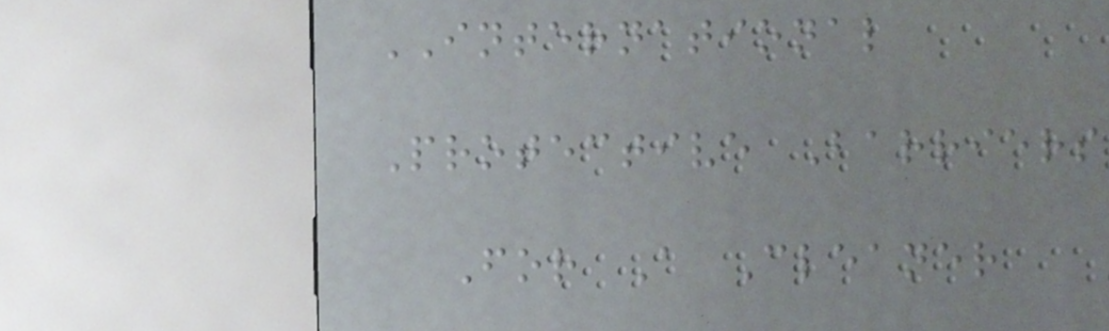INTERNATIONAL
Protective Barriers
For A Cleaner
